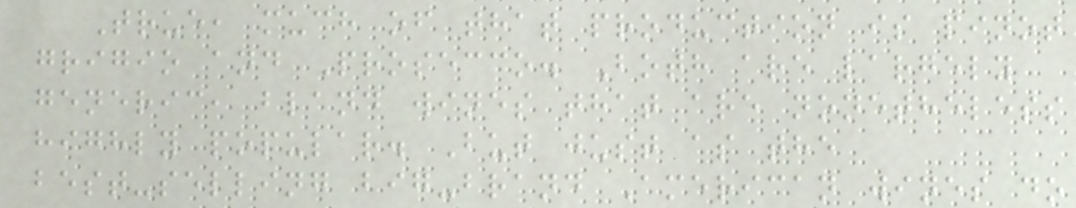True, much of that production is pinot
grigio and Prosecco. Both are largely
generic, bland wines that are nonetheless
highly popular. But just as the
best-selling big-brand American wines do
